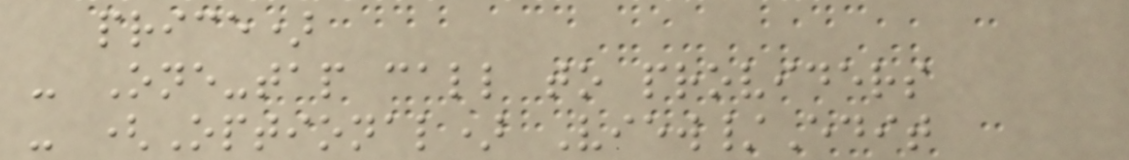price)
- One-tap call to providers
- (Optional) View/Edit
